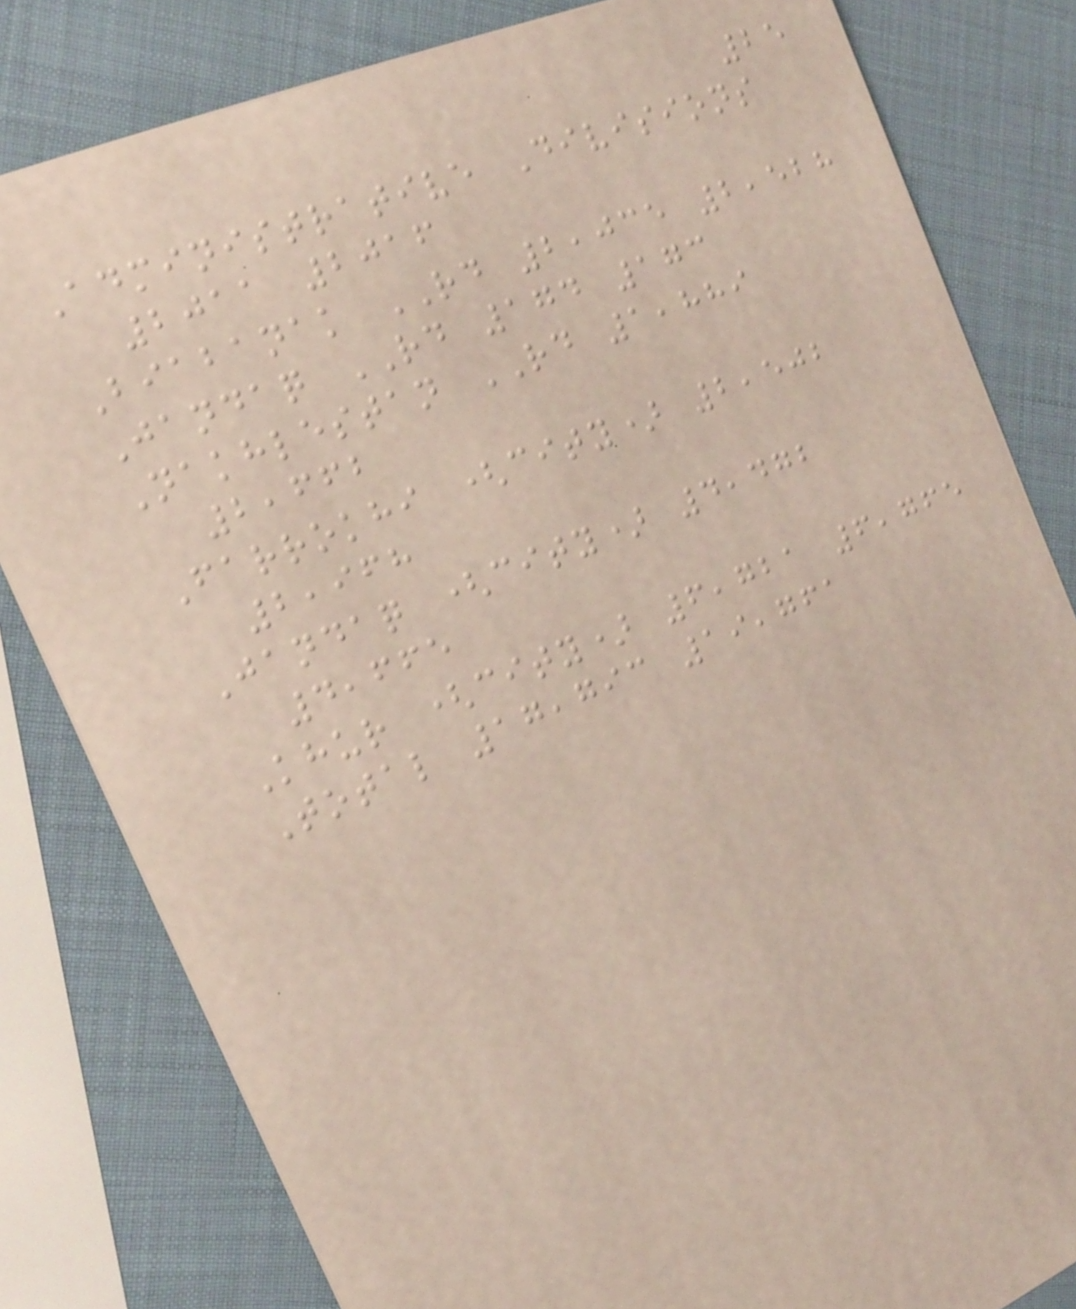25
Administrative Divisions
2011 2016
Biabanak RD 2,035 2,528
Jandaq RD 174 173
Nakhlestan RD 1,889
2,662
Farrokhi (city) 2,502
2,968
Jandaq (city) 4,472
4,665
Khur (city) 6,721 6,765
Total 17,793 19,761
